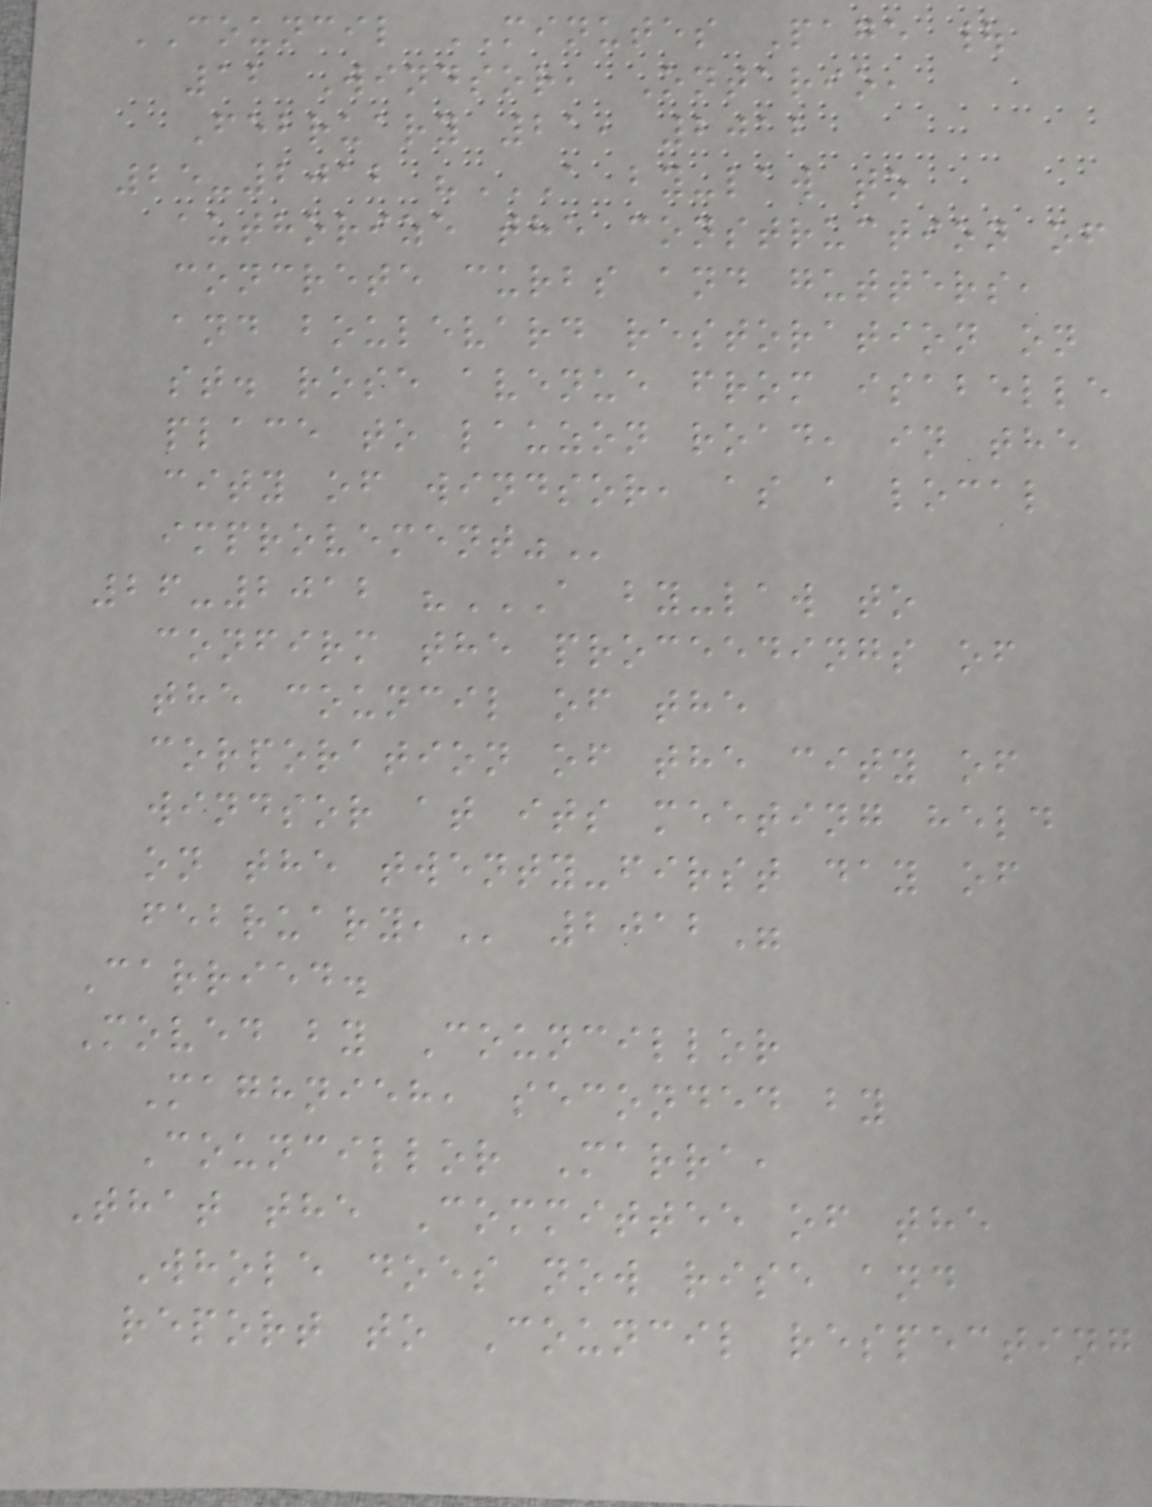COUNCIL MINUTES Page |
12 Windsor, Ontario,
February 21, 2012
25-2012 "A BY-LAW TO
AUTHORIZE THE CONSTRUCTION OF
CONCRETE CURBS AND GUTTERS,
AND BOULEVARD RESTORATION ON
ST. ROSE AVENUE FROM ISABELLE
PLACE TO LAUZON ROAD, IN THE
CITY OF WINDSOR, AS A LOCAL
IMPROVEMENT"
26-2012 "A BY-LAW TO
CONFIRM THE PROCEEDINGS OF
THE COUNCIL OF THE
CORPORATION OF THE CITY OF
WINDSOR AT ITS MEETING HELD
ON THE TWENTY-FIRST DAY OF
FEBRUARY, 2012"
Carried.
Moved by Councillor
Maghnieh, seconded by
Councillor Marra,
That the Committee of the
Whole does now rise and
report to Council respecting
